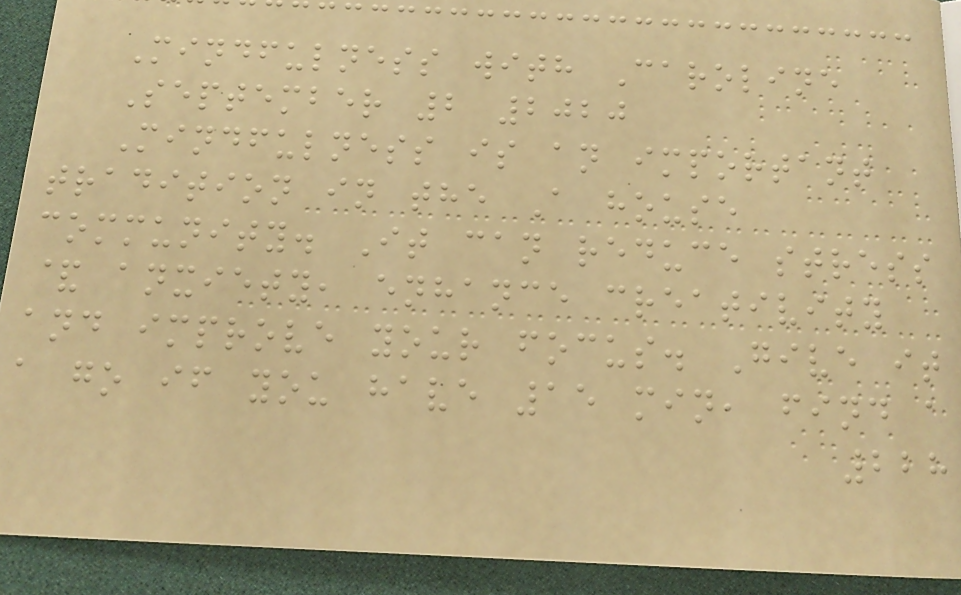Mindfulness with Caroline
September 2 2020
Mindfulness is an important
tradition in the A house
community. It can reduce stress
& anxiety, enhance creativity
and improve your focus. Give it
a go if you have 15 min, find a
228
